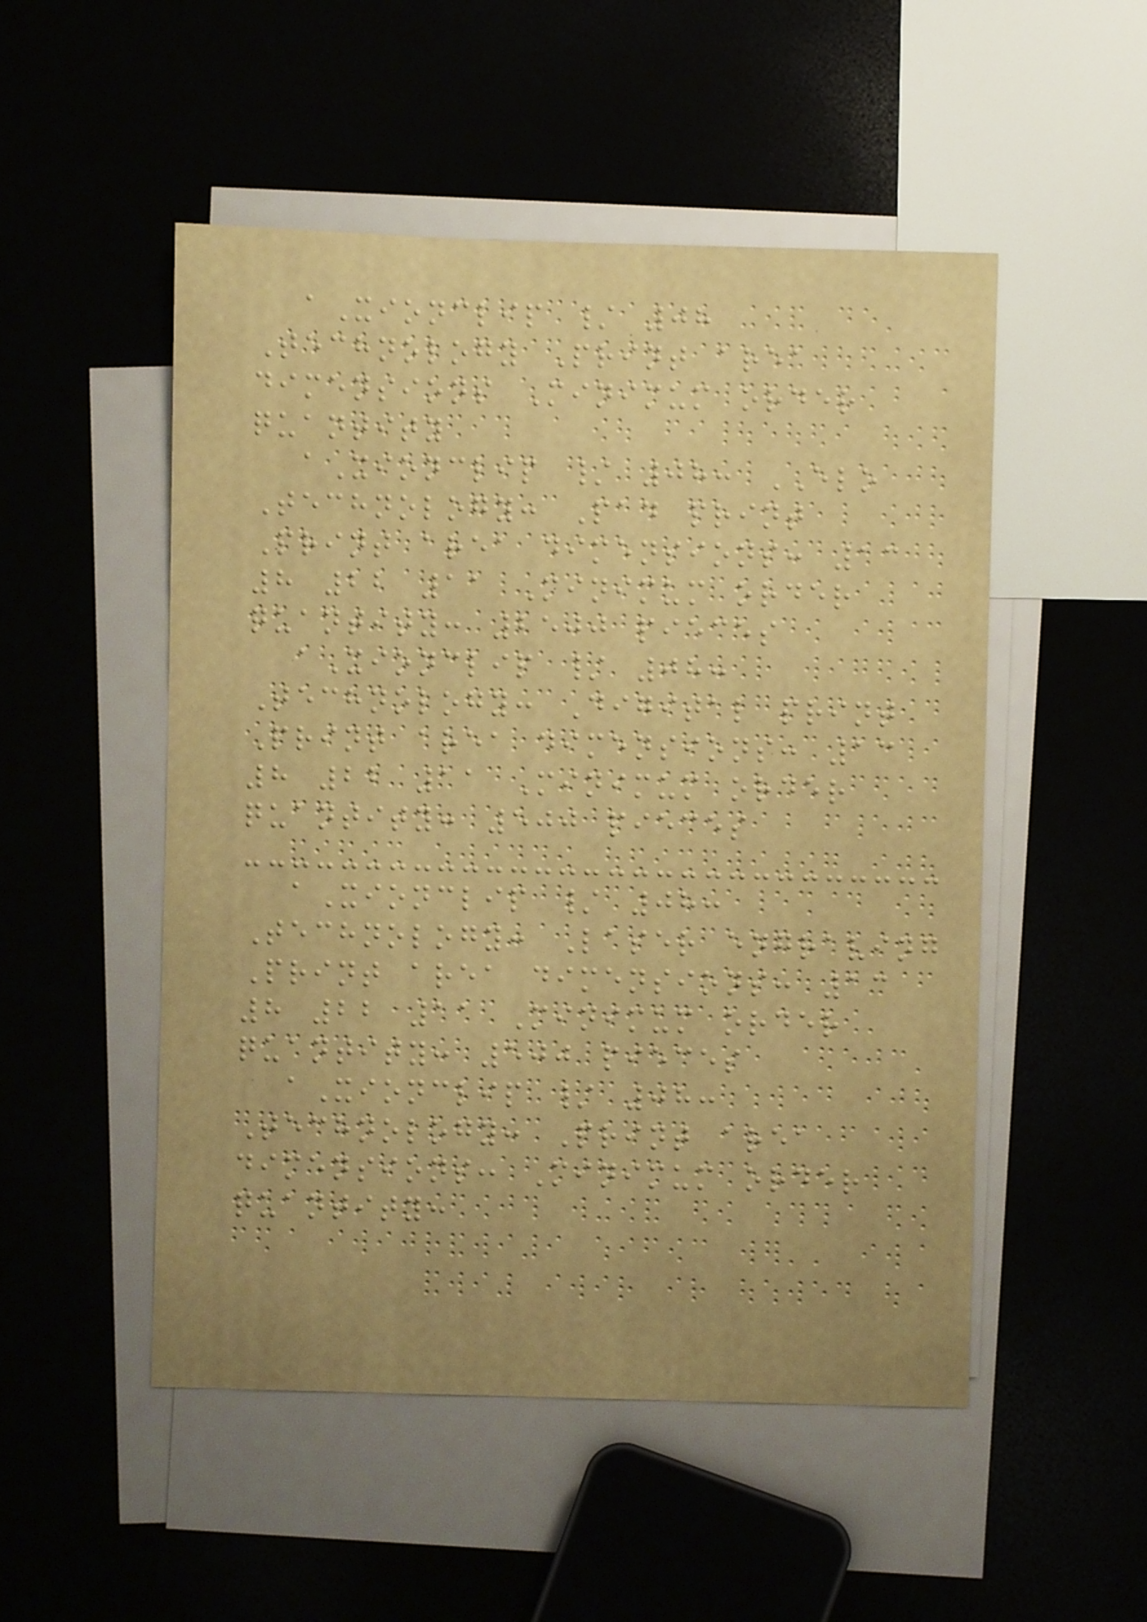aXionclip / 08
Technology Print area
dimensions Minimum order
quantity
aXionclip / 08: ELO
Technology: Pad print
Print area dimensions: 13
8 22 11 Minimum order
quantity: 2500 pieces
aXionclip / 08:
Technology: Digital print
Print area dimensions: 13
8 22 11 Minimum order
quantity: 500 pieces
aXionclip / 08:
Technology: Laser engraving
Print area dimensions: 13
8 22 11 Minimum order
quantity: 500 pieces
aXionclip / 08:
Technology: Print area
dimensions: Minimum order
quantity:
